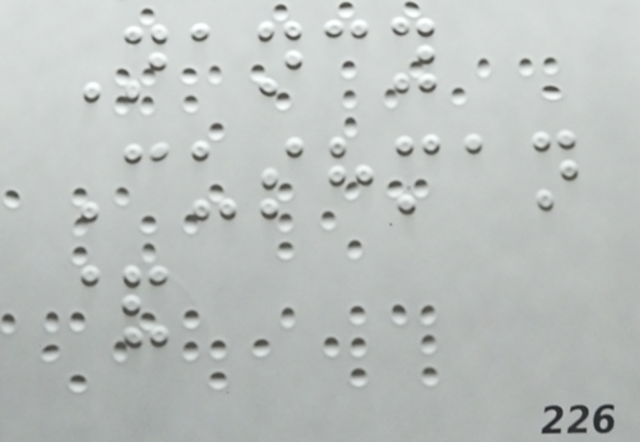Nancy
Cushman
&
